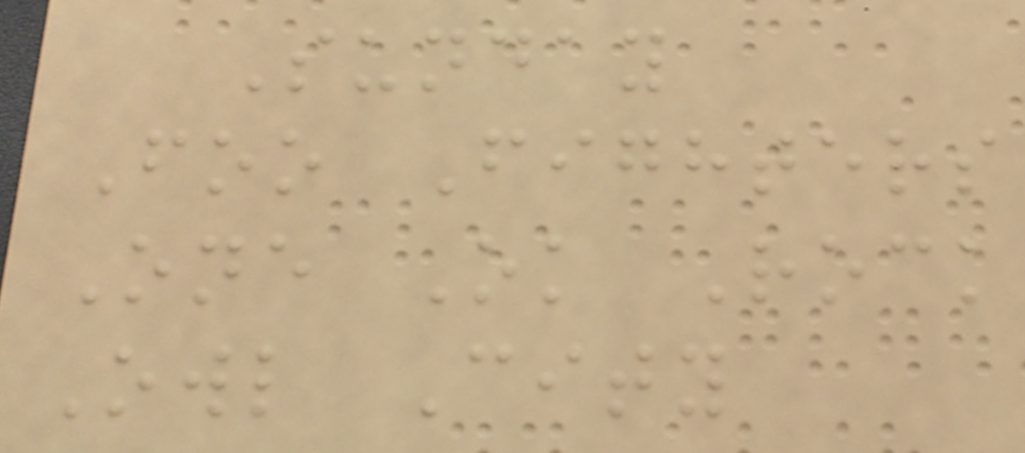Sunday
Foo Fighters
One Ok Rock
Owl City
